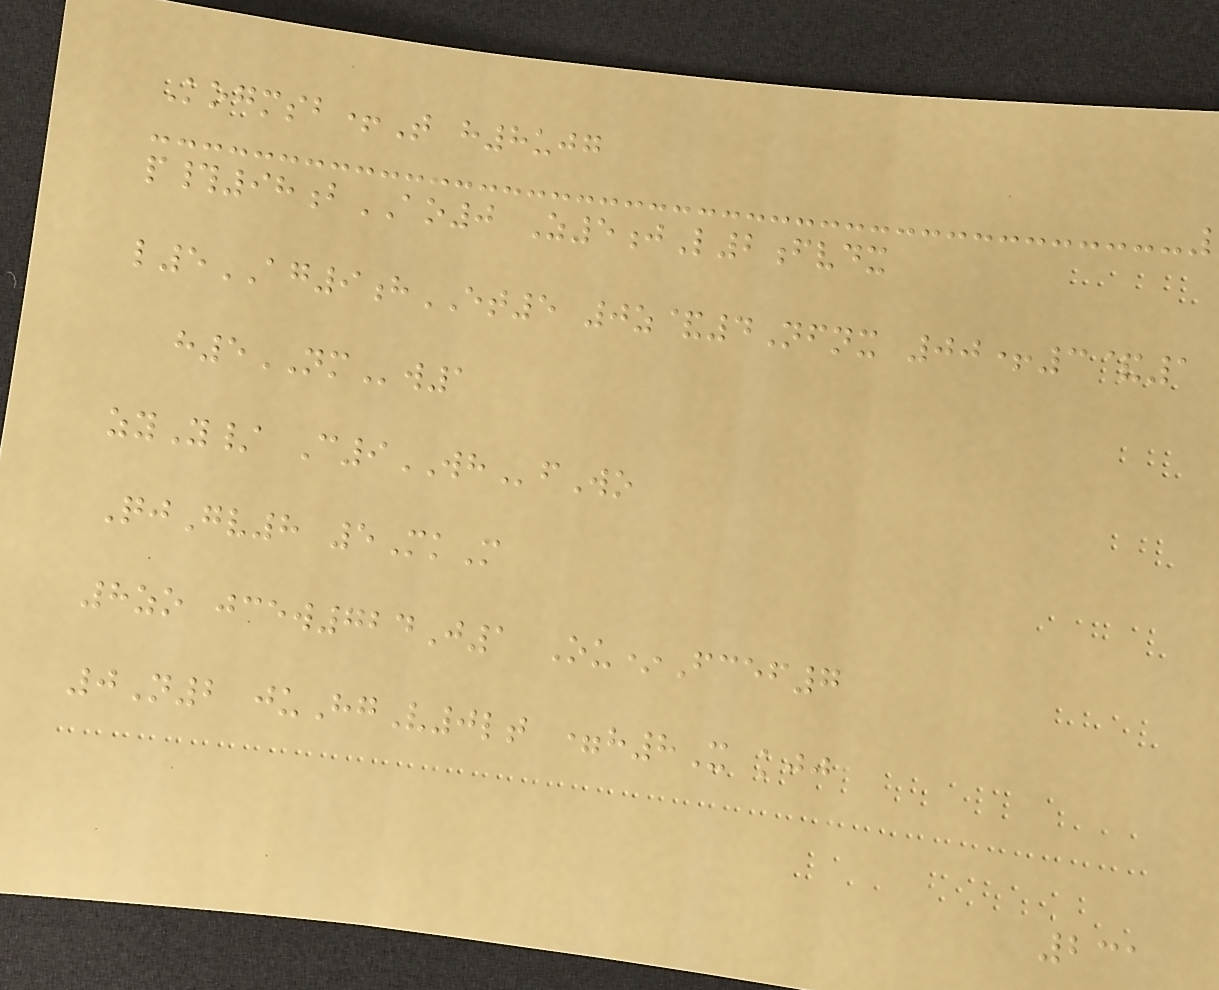Kogmsb+T h8ujg
p#98bAO0 Z5jL2fvdx
l5AG9hET5 0z&4Nfnx 00+3&1
h5NMw1
zyY/ C9WHfWo
QjGv8 5MkM
8zo jcew724J1 Ou*Fcef7
0N2 juHgV0lt =h8X kjj
231
